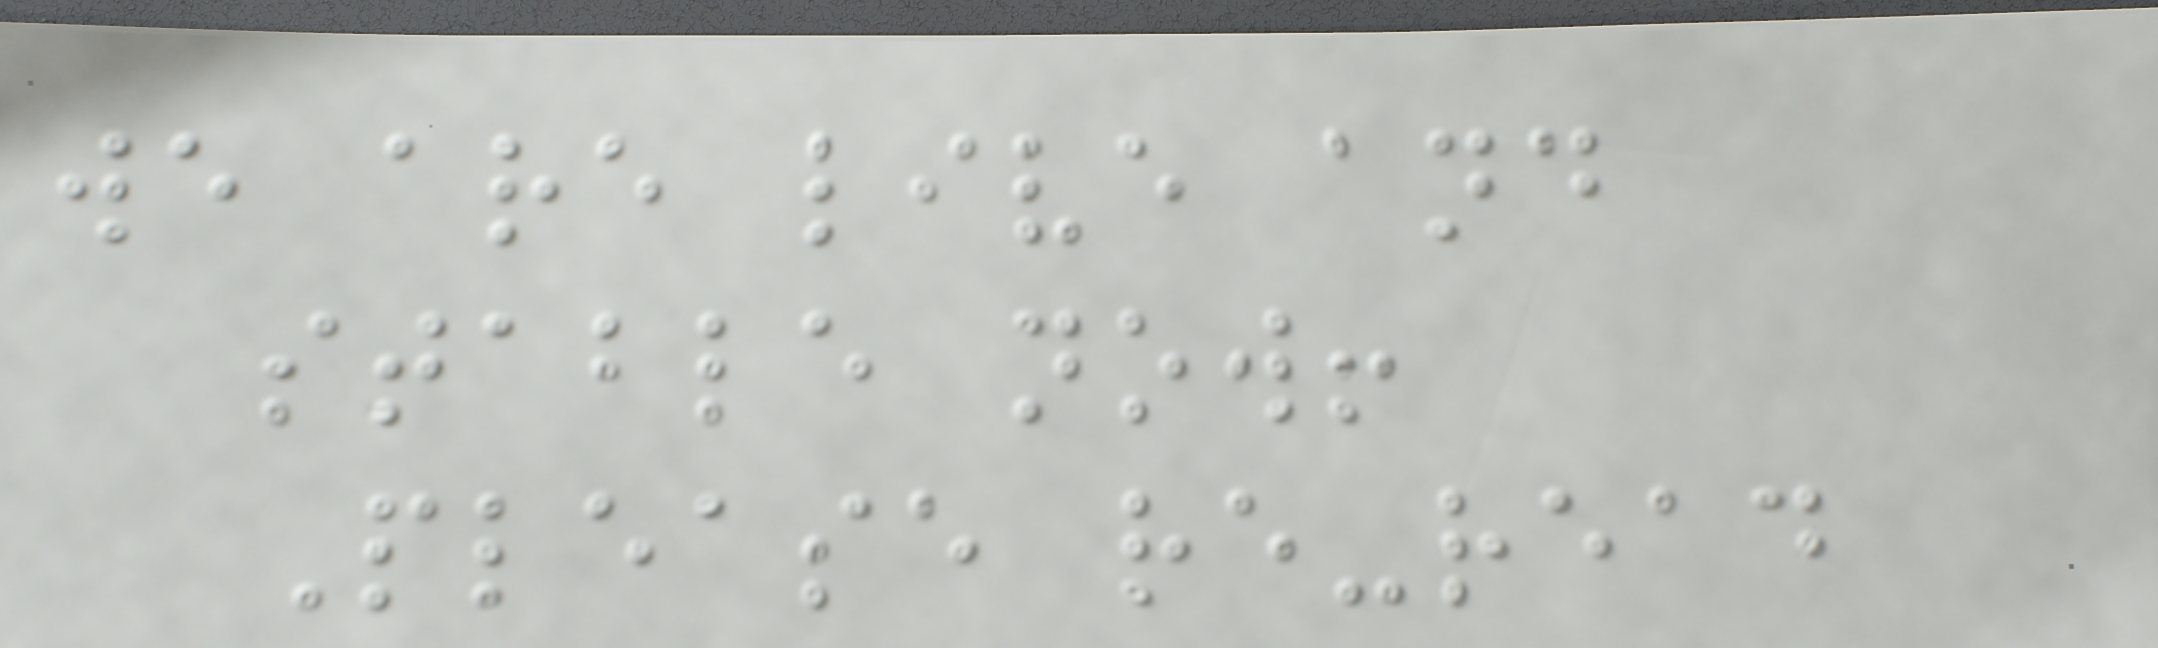we are live and
stable now!
Please re-read
